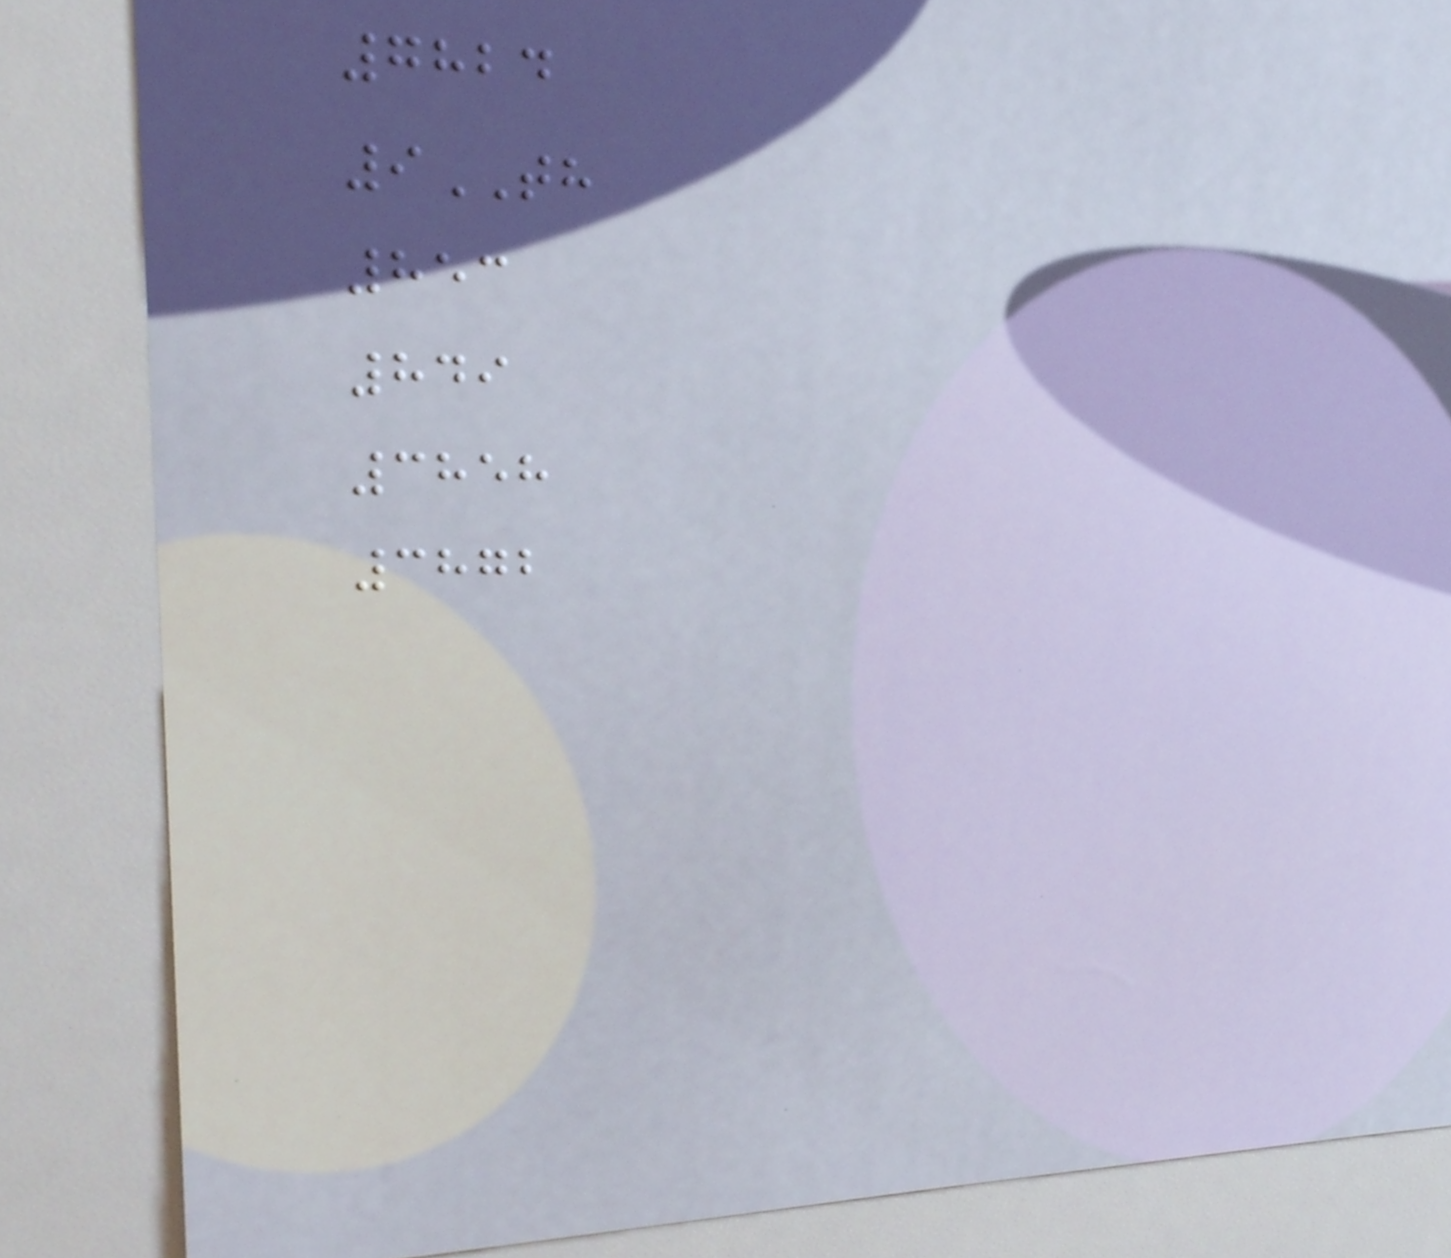7824
9TH
853
849
3858
3872
